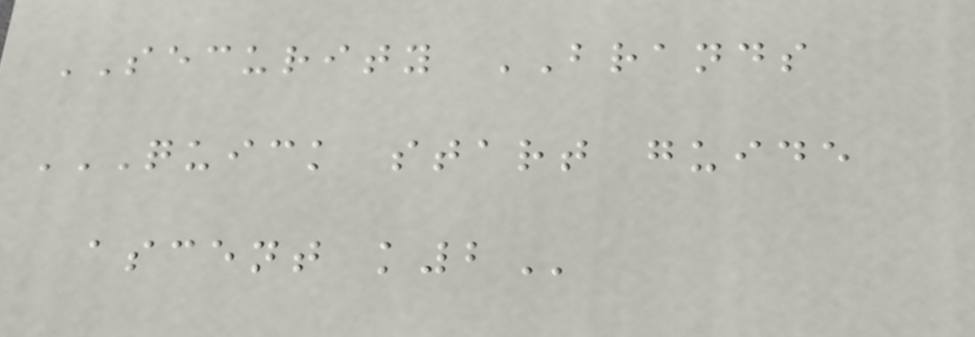SECURITY BRANDS
QUICK START GUIDE
ASCENT K2
